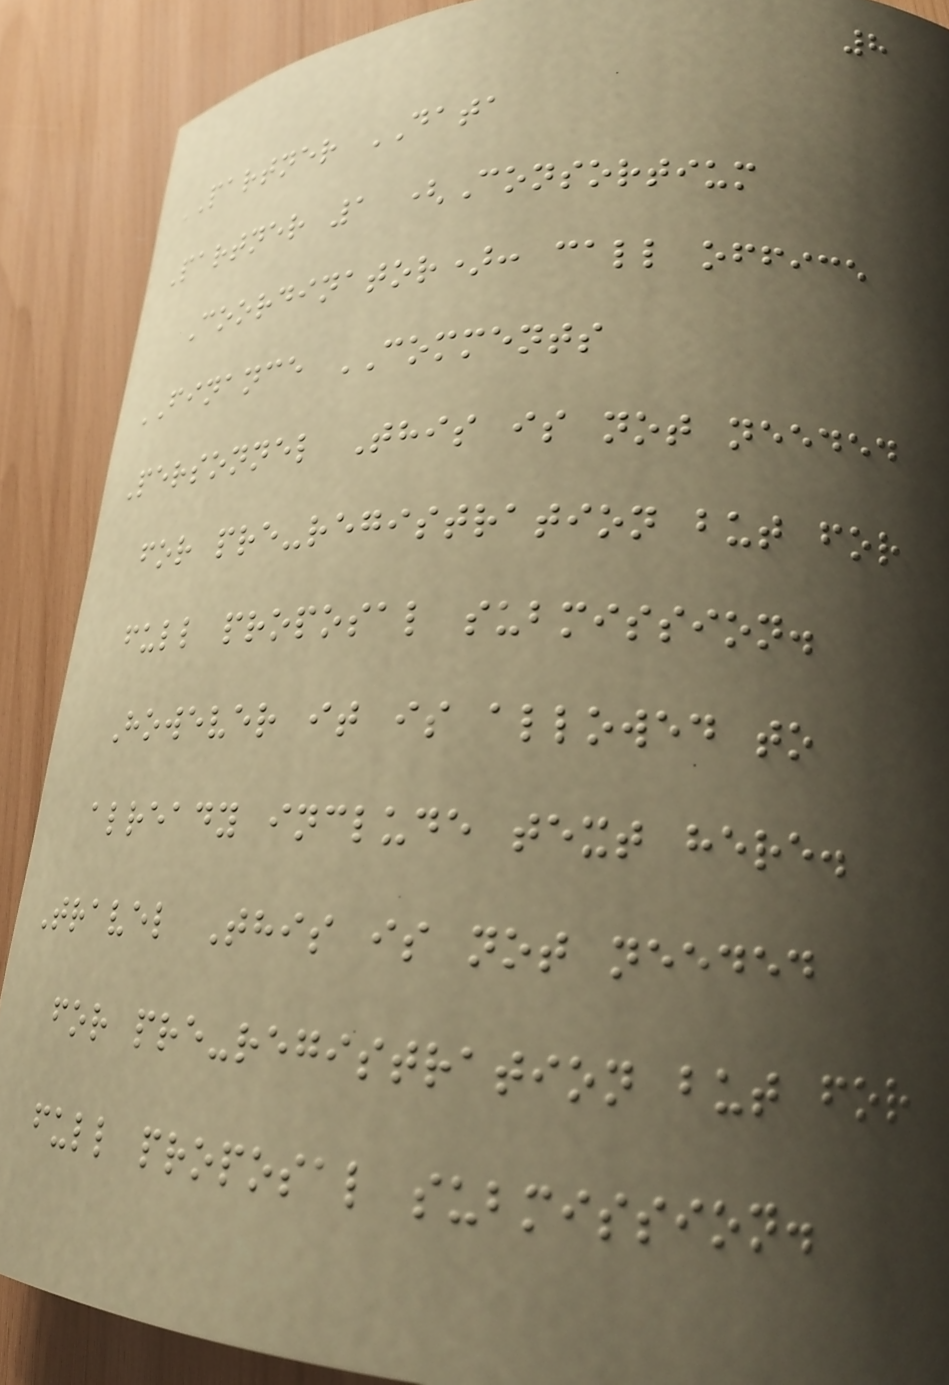8
PARTNER DATA
Partner 1 (Consortium
Coordinator): call office
FINANCE COMMENTS
Personnel This is not needed
for pre-registration but for
full proposal submission.
However it is allowed to
already include text here.
Travel This is not needed
for pre-registration but for
full proposal submission.
